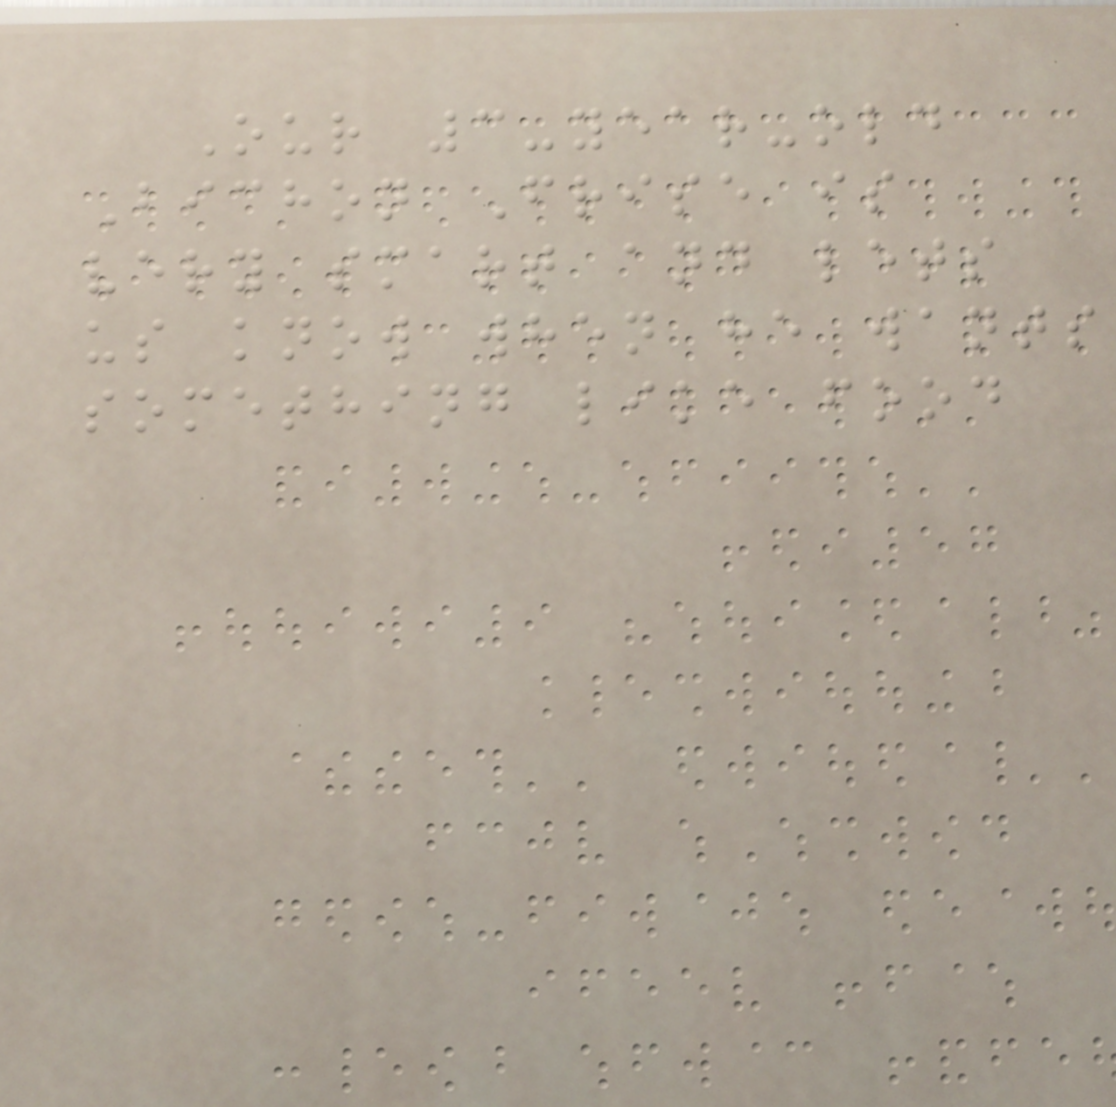Our 3-year-old
Bichon Frise is
very smart and lets
us know when he wants
something like food
